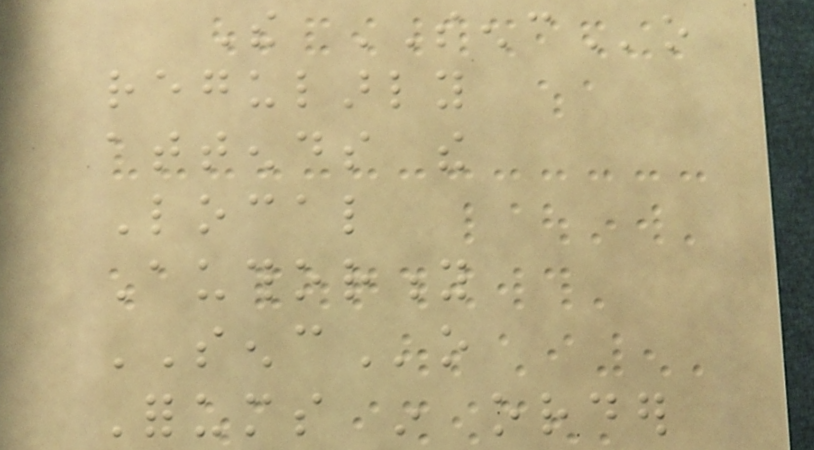The SENCo
regularly
attends the
Local
Authority
SENCo
Forums in order
